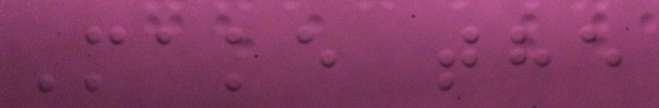Make the
